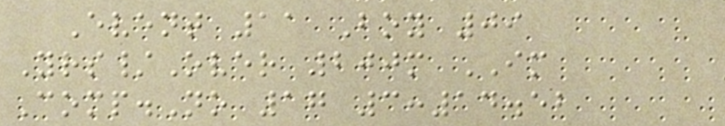Event 11 Boy 09
Yrs/Over 200m IM
Comp.No 17 3:14.52
